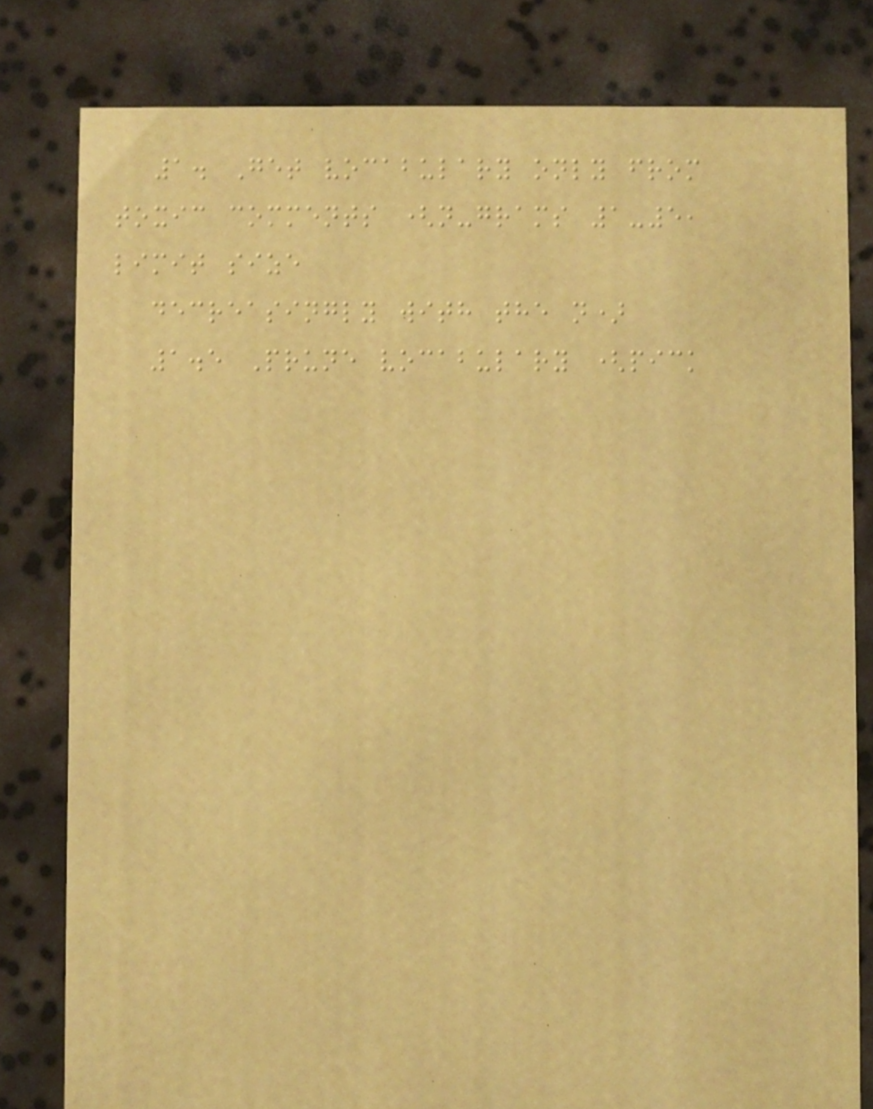1. Get vocabulary only from
toxic comments (n-grams 1-5,
limit size
decreasingly with the n)
1.5 Prune vocabulary (pick
